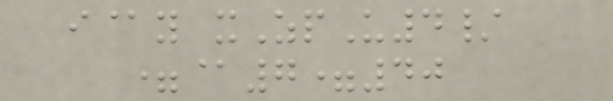i@y xZpU4/
=@7=40
